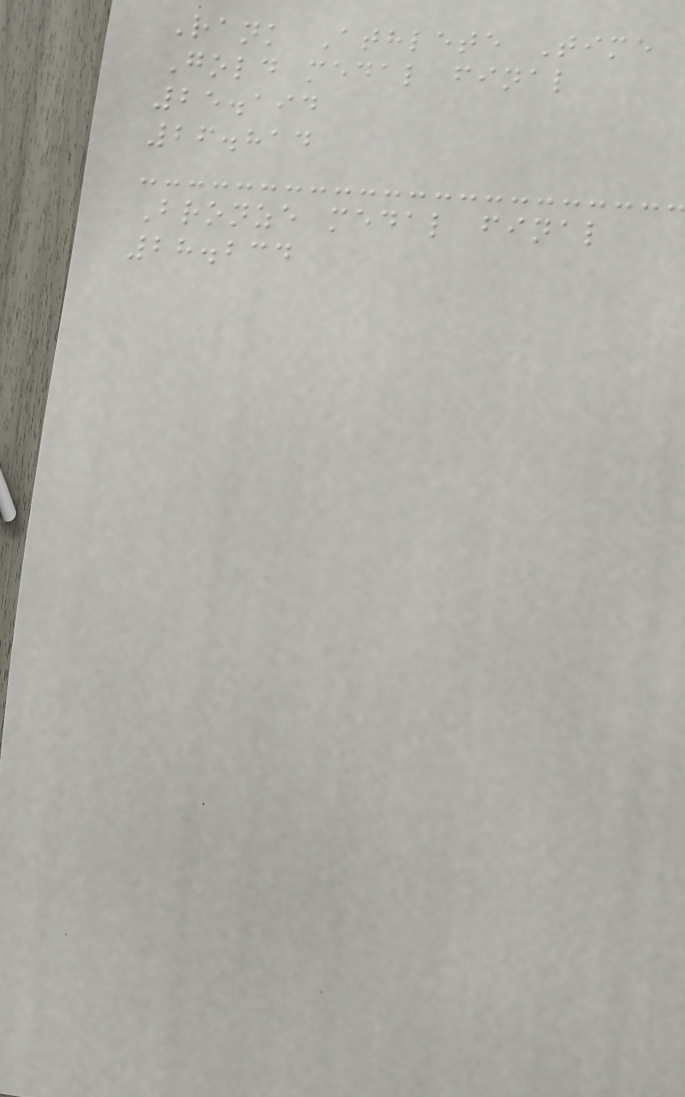Rank Athlete Time
Gold medal final
25.194
26.814
Bronze medal final
28.234
